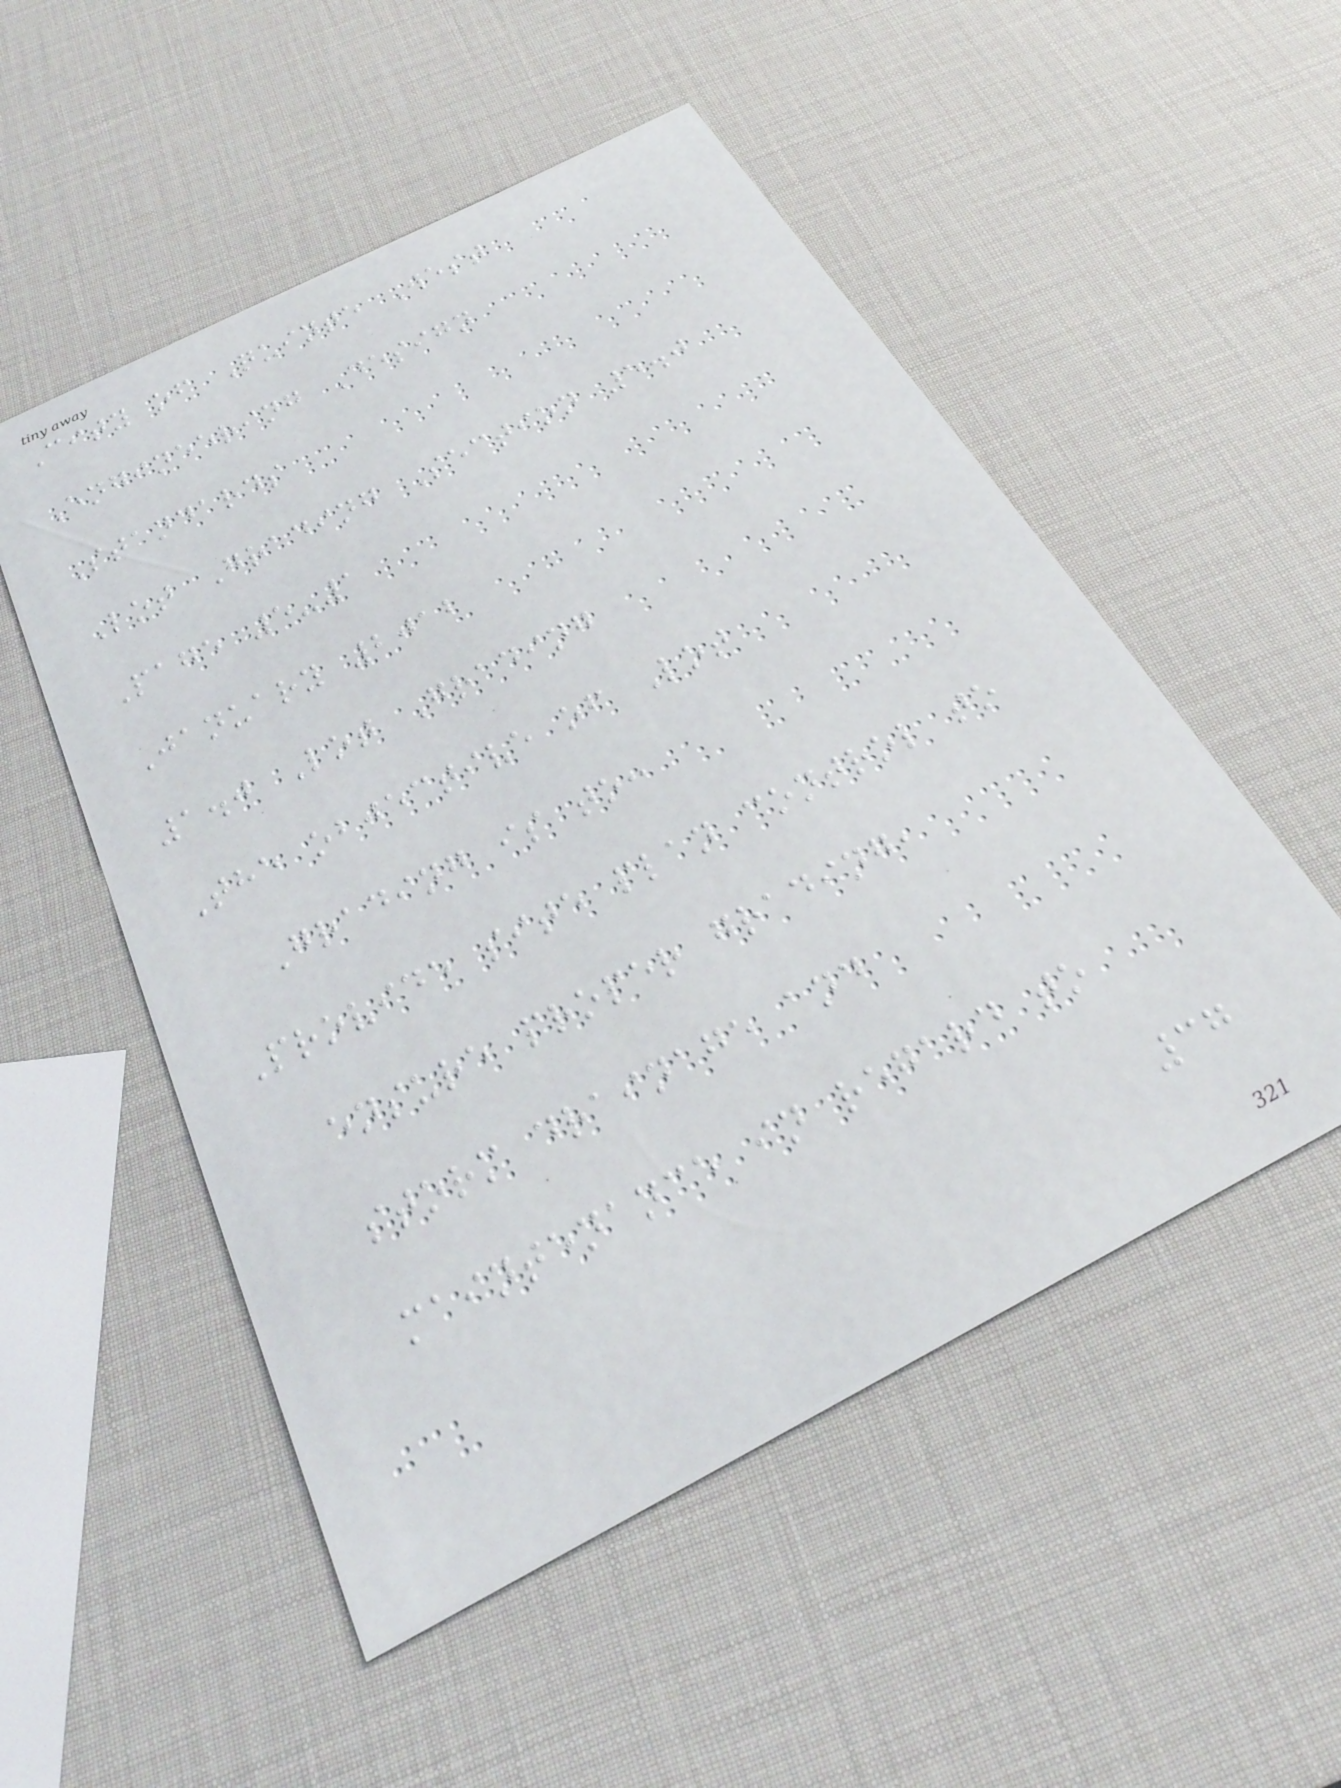City of Quinte West
Engineering Design
Standards
Lot Grading Section 5.0
Page 5-1
January 2012
1.0 Lot Grading
The objective of Lot
Grading is to:
Provide site plan control to
ensure proper grading,
storm drainage and
maintenance in regard to
37
